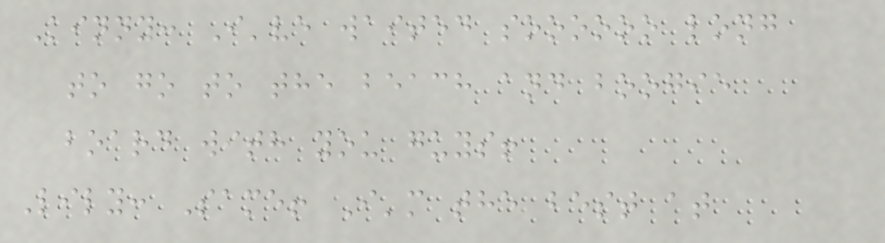Kinny: I've waited soooooo long
to go to the beach and boogie
board with you guys!
Lily: Same! I'm the best at
